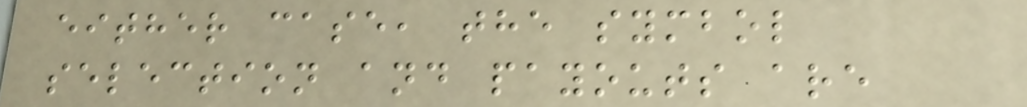either case, the symbol
selection and payouts are
